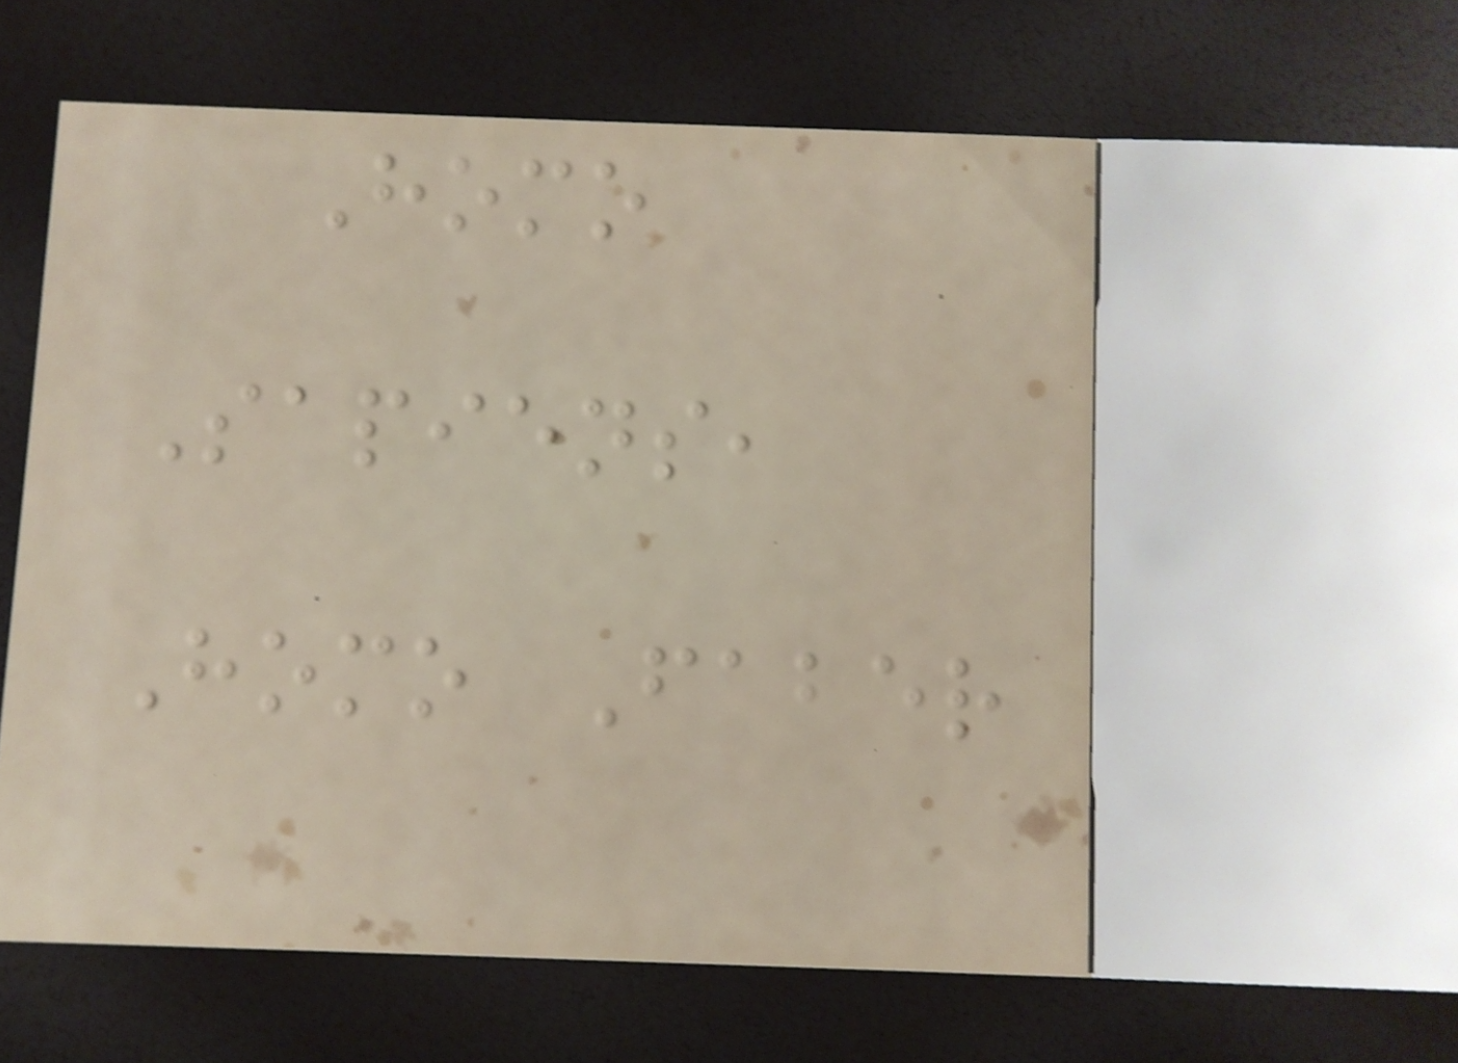Homo
Sapiens,
Homo Faber
